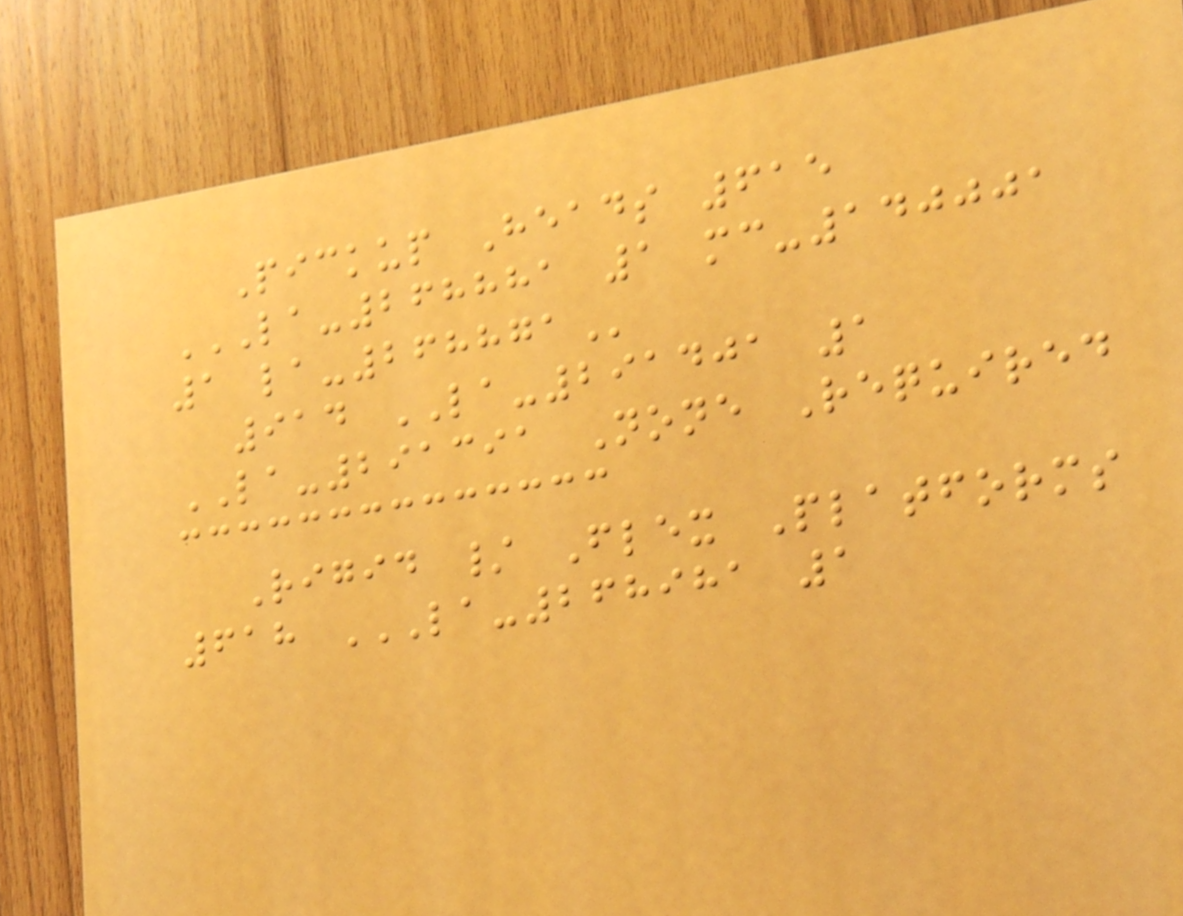Pickup Heads 615
LA-268881 1 MC-140001
1 LA-268871
914 LA-291401 1
LA-291391 None Required
Rigid / Flex Platforms
618 LA-268981 1
